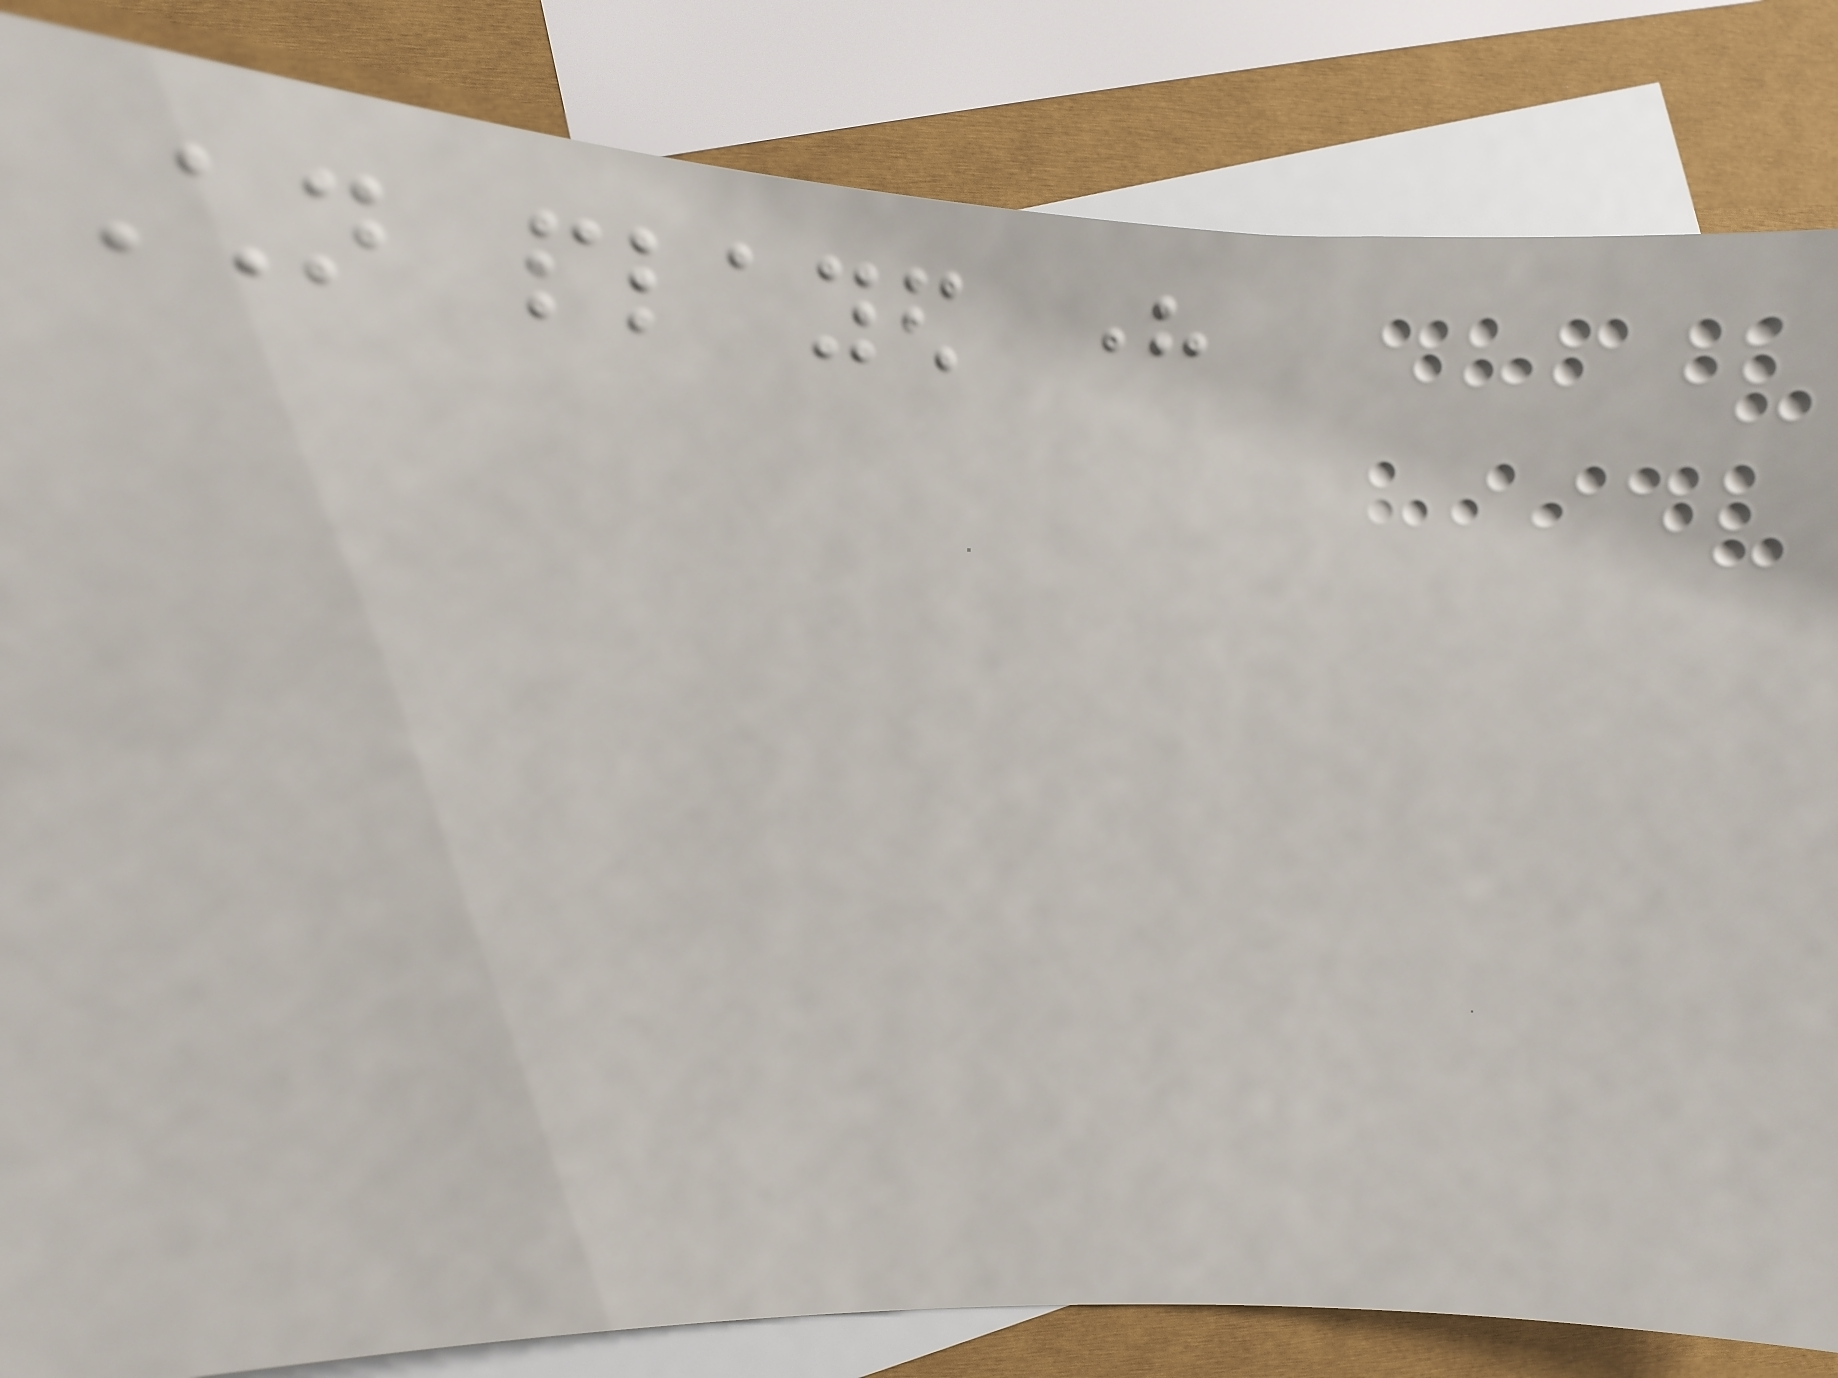Children played here
